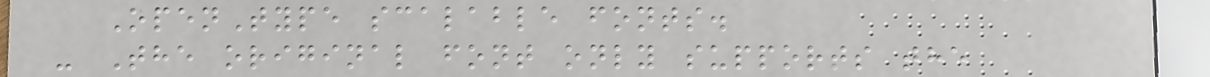OpenType scalable fonts.
- The original font only supports the
